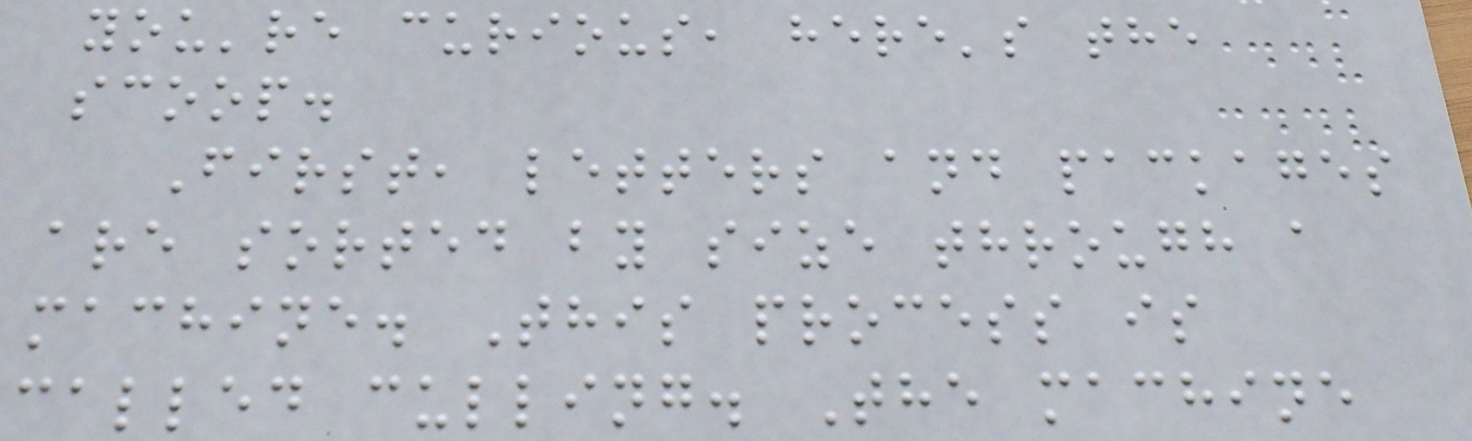you're curious, here's the
scoop.
First, letters and packages
are sorted by size through a
machine. This process is
called culling. The machine
